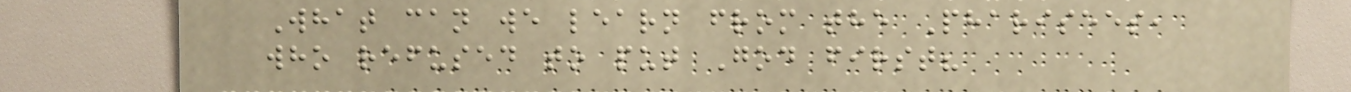What can we learn from the Pharisees,
who refused to put God first?
